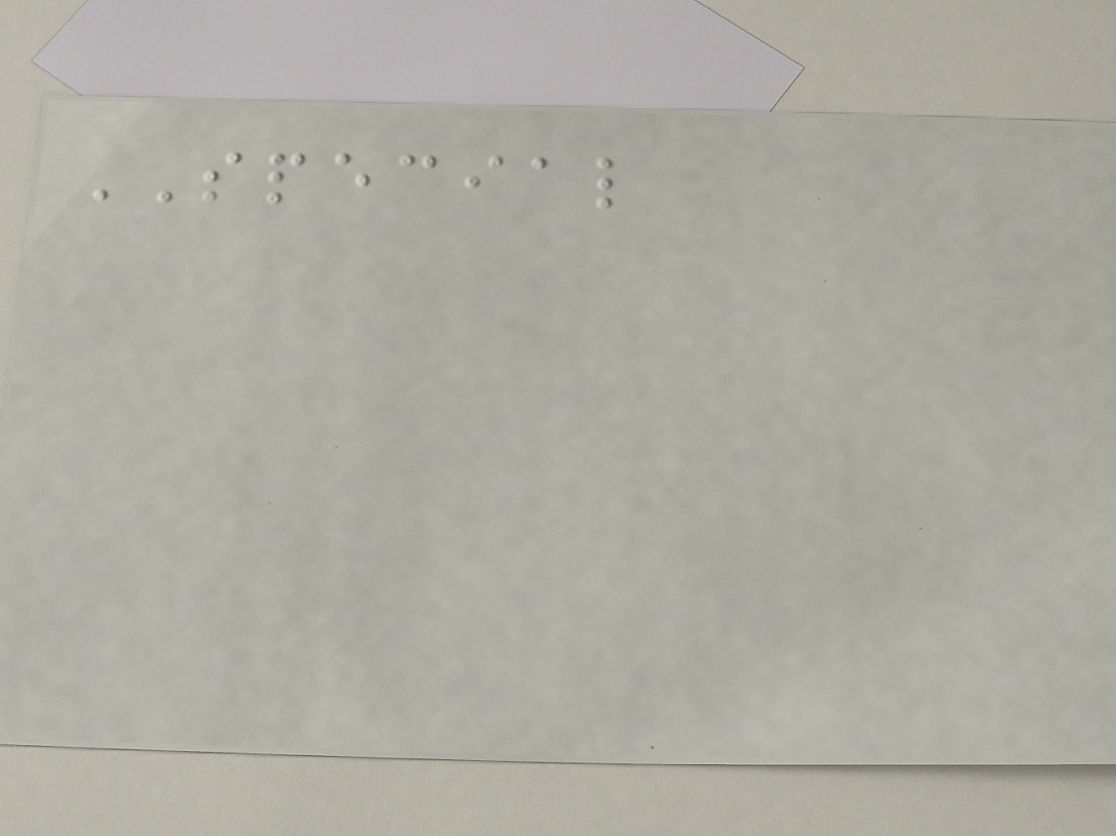SPECIAL
